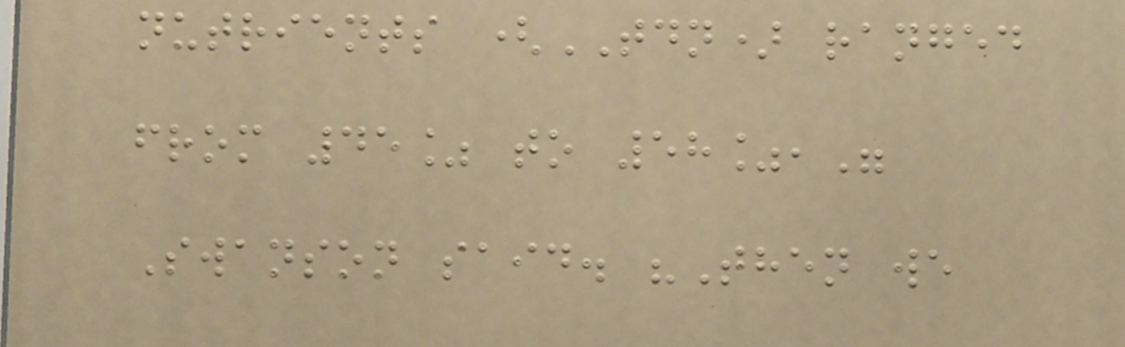nutrients (TDN) ranged
from 45% to 58%,"
Swanson said. "Then we
